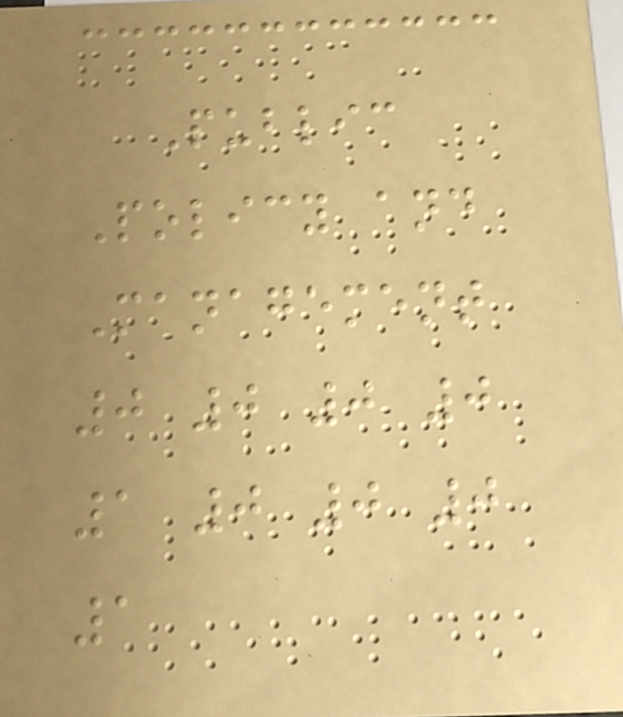Public
Policy and
Management
0 0 0 0
1 0 0 0
1
